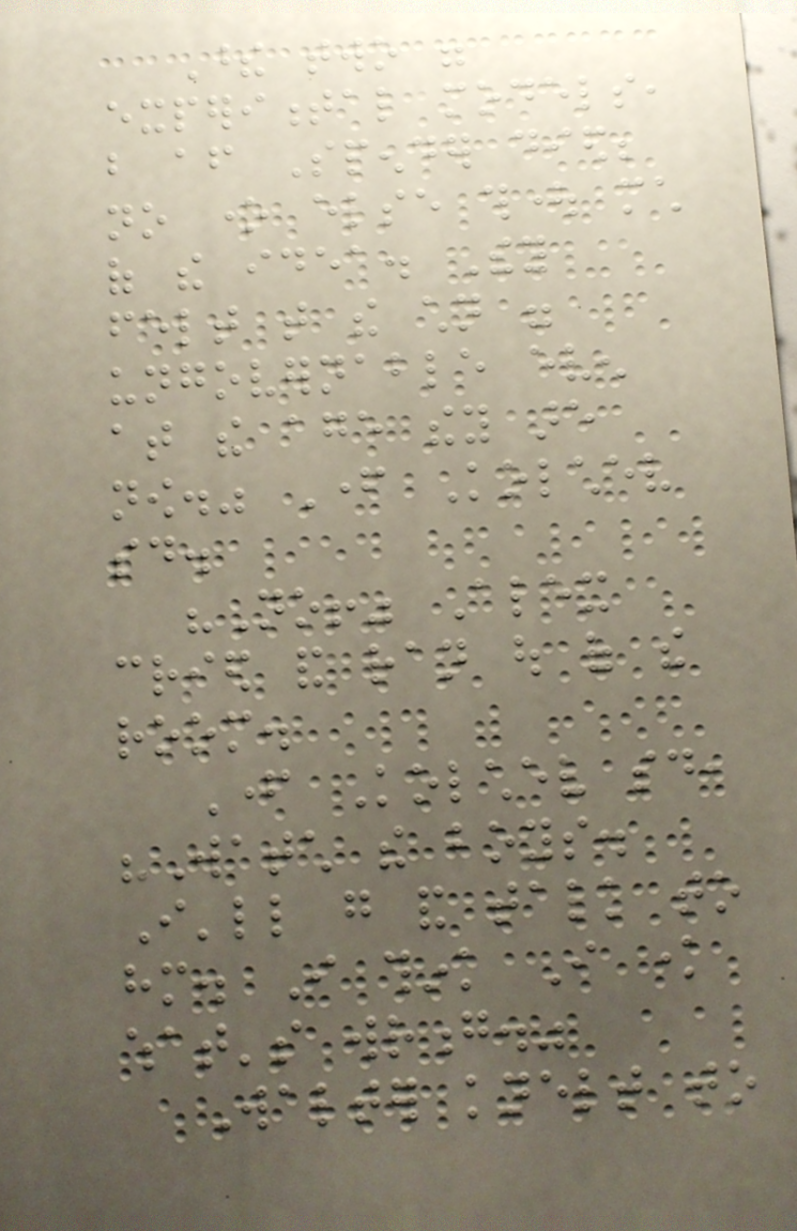These two were
experimental models,
but after Spender died;
no one else thought much
of the idea. They
felt that the children were
ungovernable even
at the age they are
now." Father Kolchev
said.
"No!" Alex
cried and ran out of the
room.
Father Kolchev said,
"Watch the boys.
I'll go and talk to
him. I think I know
what's wrong."
Walter knelt to
